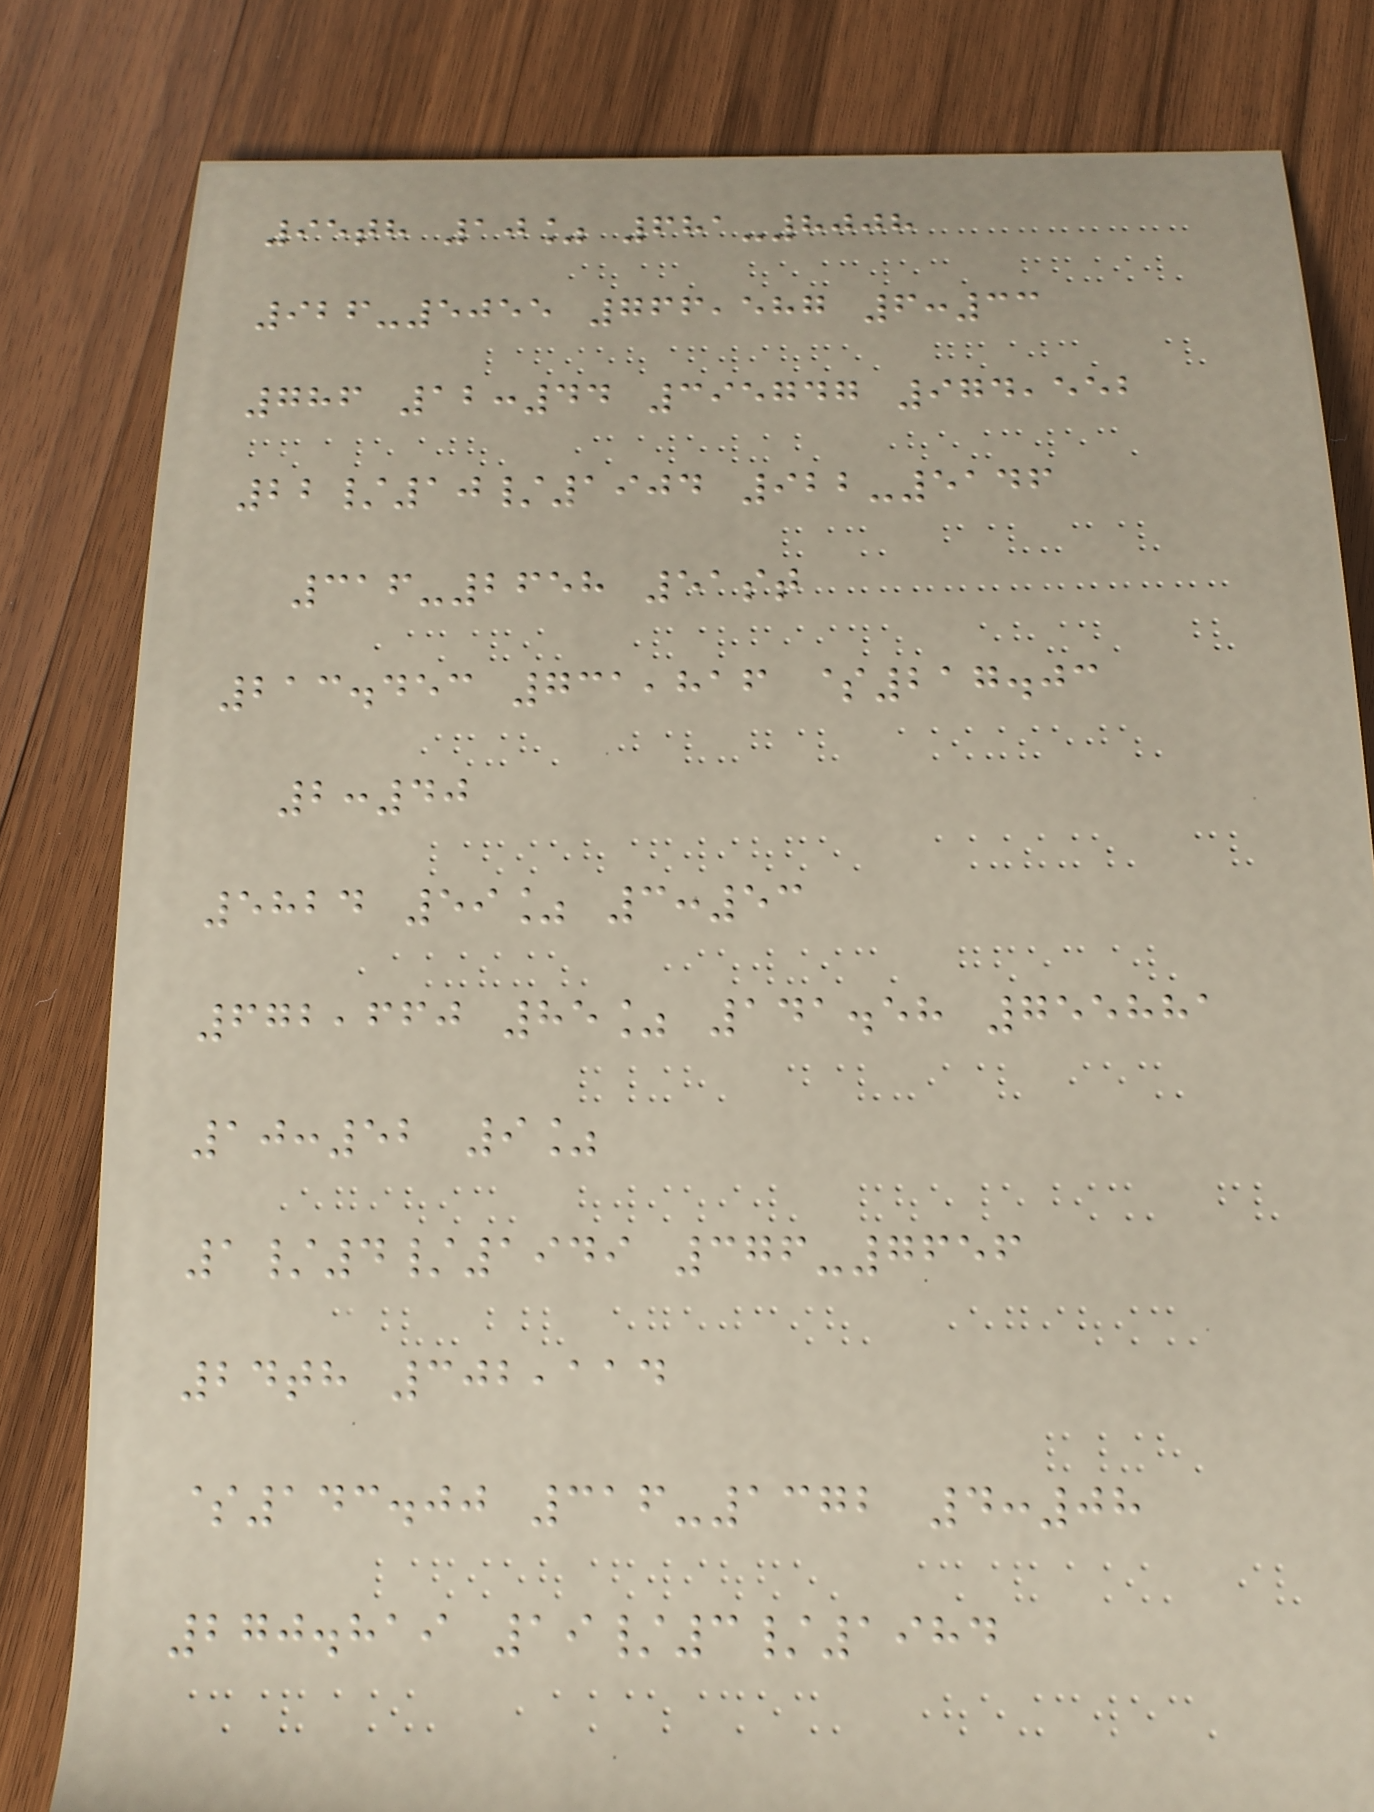95th 10% 681-8008
926-5055 766,587 6:33
786 12:44 395747 974,552
22/10/1904 922-5146
316-2658 51st
213.453 731,816 $217.03
2:40
5824 59% 3:53
672,660 85% 141.58 755881
10:52 9%
1/4/1949 376-7656
24th 302,114
$143.00 316-1372 4:08
270.819 19/3/1984
